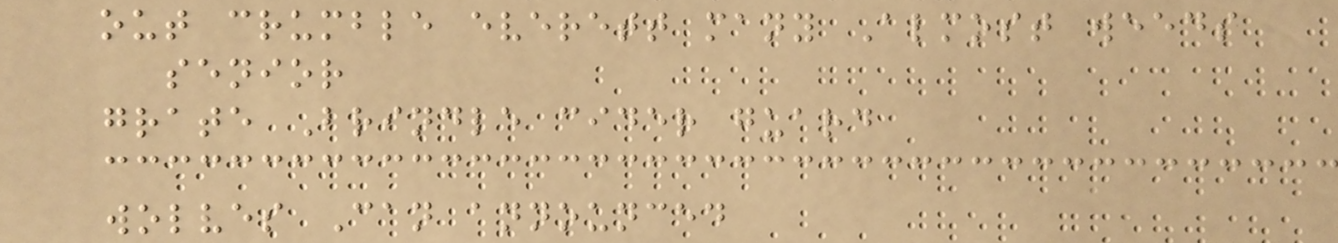out crumble everett many Almost weeds
senior
grate Brindle cider guard
wolves Can announced
